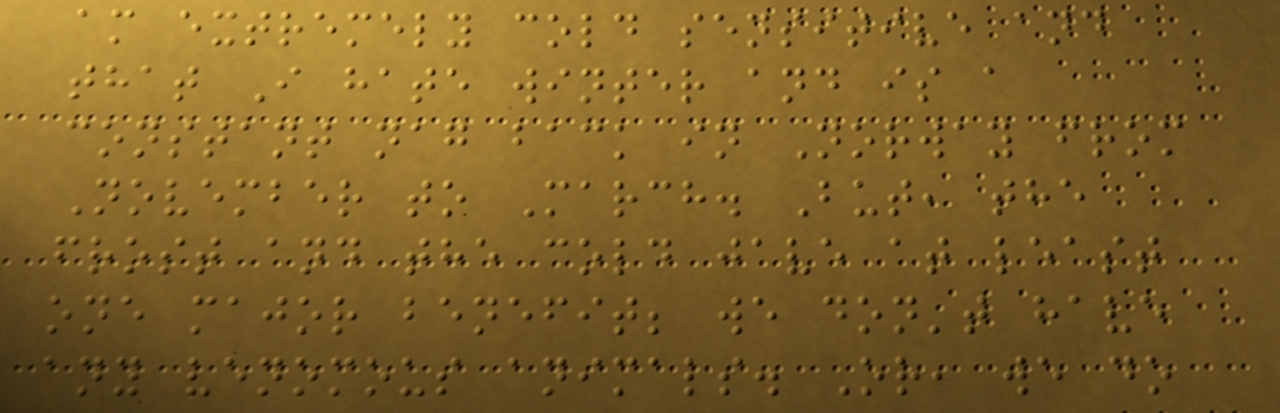am extremely cold sensitive and
that I hate winter and is a
constant nag back in Norway from
November to March. But, the
frost and the cold jave at least
one major benefit; we don't have
any venomous animals. Or, we do
